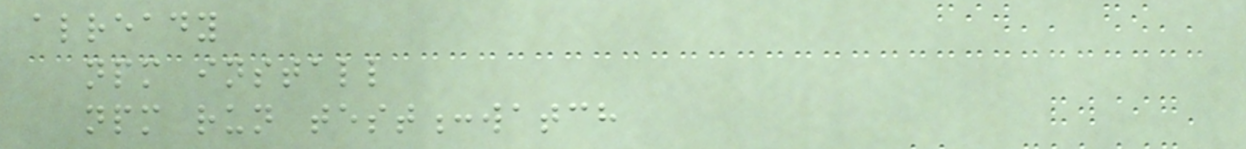already
npm install
npm run test:watch
